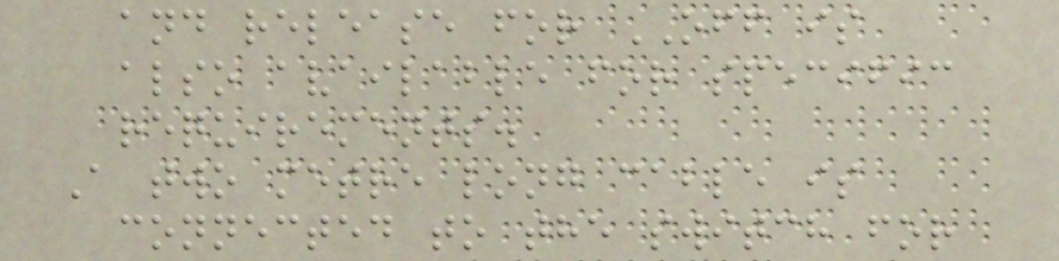and release for OFF is
also available for specific
requirements.
A two metre long cable is
connected to the switch for
